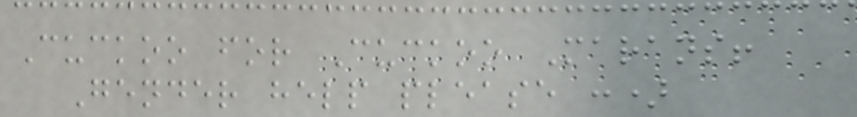Cuckoo for Cuckoo Marans!
Gender help please :)
